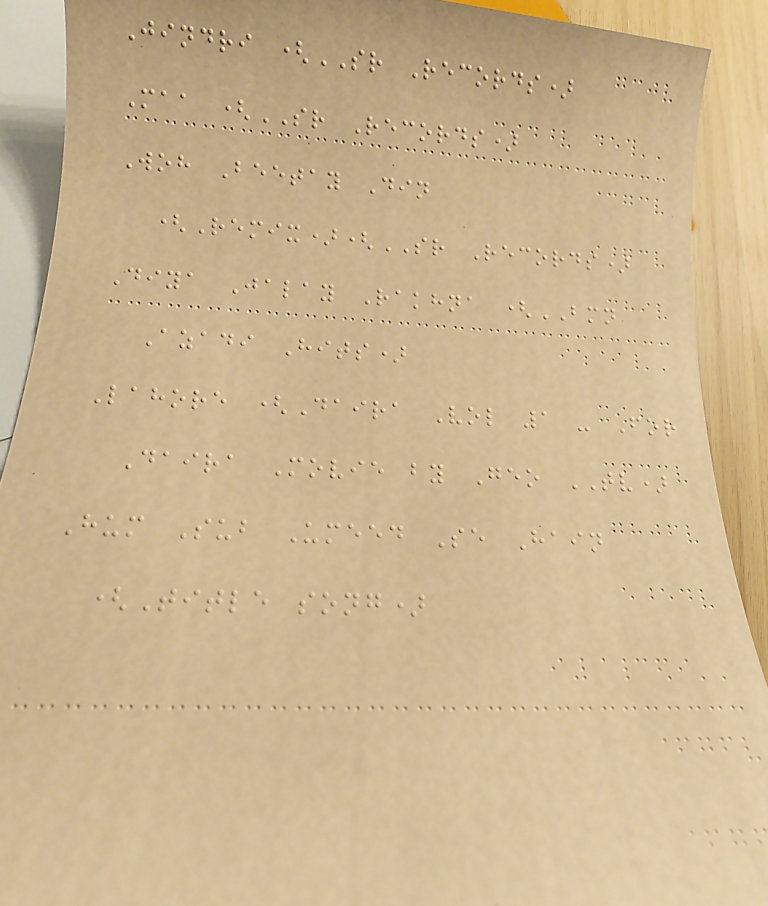Jindri (SR Records)
Maa (SR Records)
Woh Beetay Din
(Remix)(SR Records)
Diya Jalay Rakhna (BMN
Azadi Hits)
Lahore (Daira Vol 1 - For
Daira Movie by Geo TV)
Hum Sub Umeed Se Hain
(Title song)
